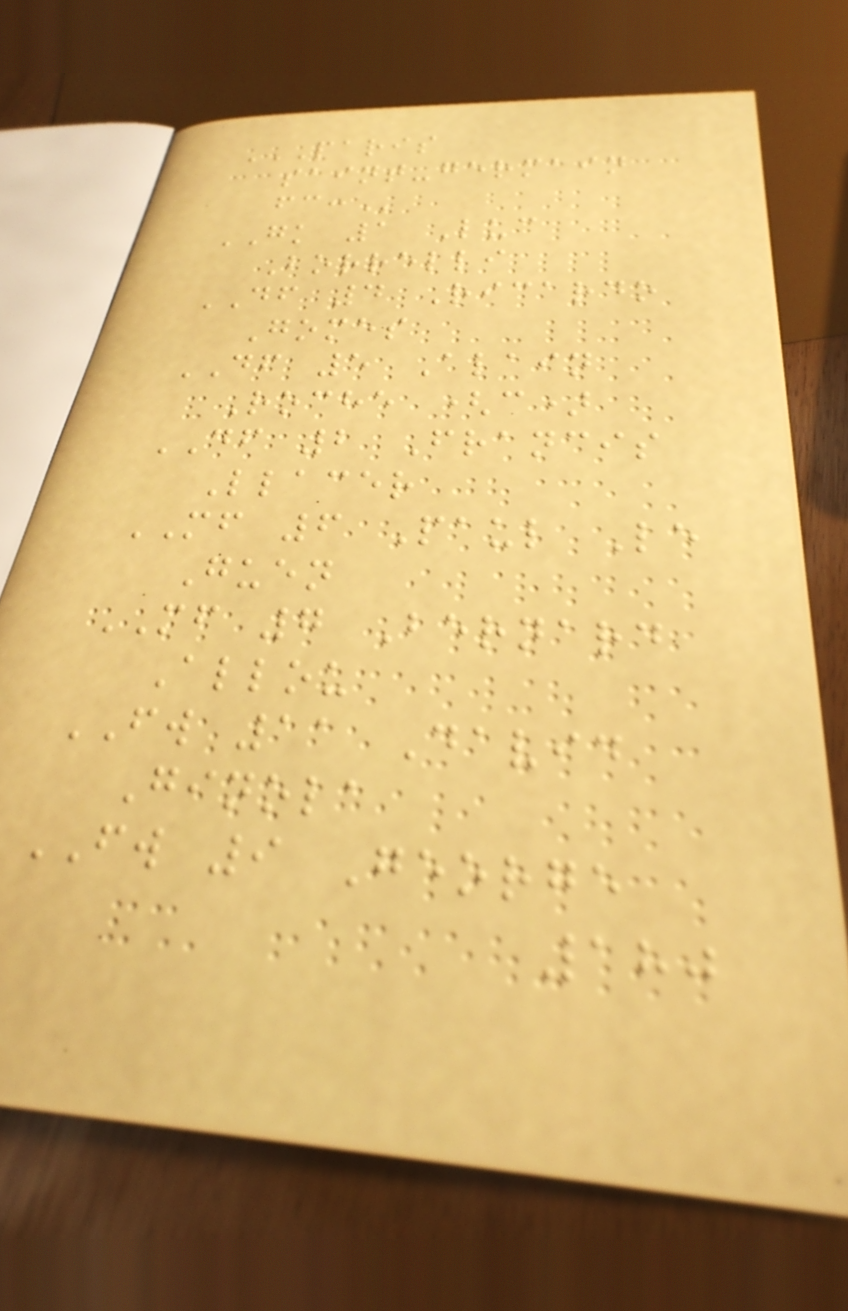PARIS
SAINT-GERMAIN
FC:
GK 1 Luc
Borrelli
DF 4 Ricardo
Gomes
DF 5 Alain
Roche (c)
DF 2 Francis
Llacer
MF 6 Paul Le
Guen
MF 7 Bernard
Allou
FW 11 David
Ginola
FW 9 George
180
